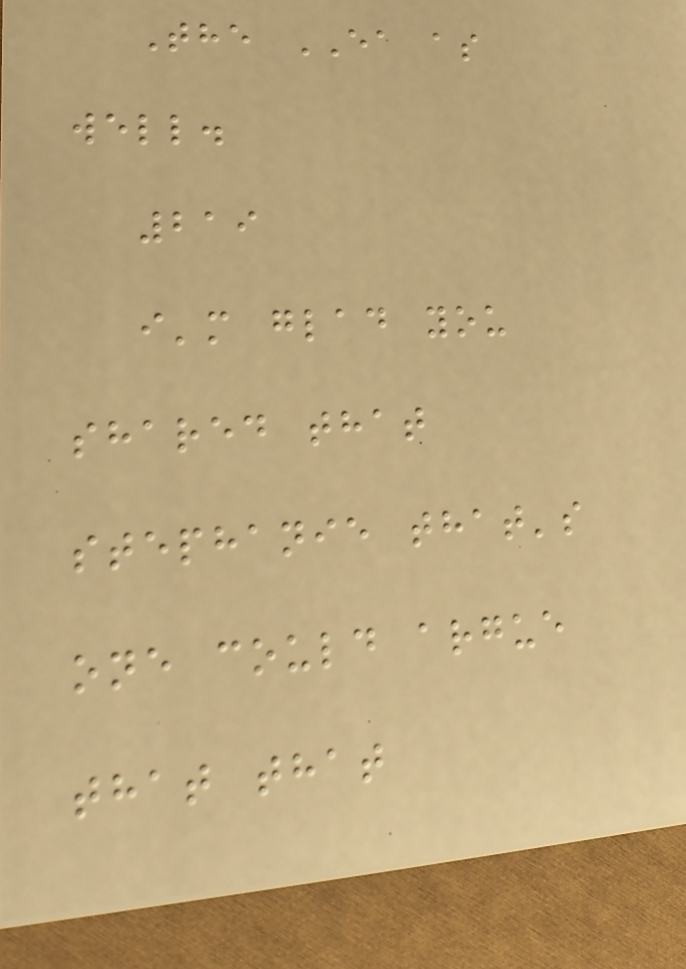The EA as
well.
219
i'm glad you
shared that
stephanie that's
one could argue
that that
